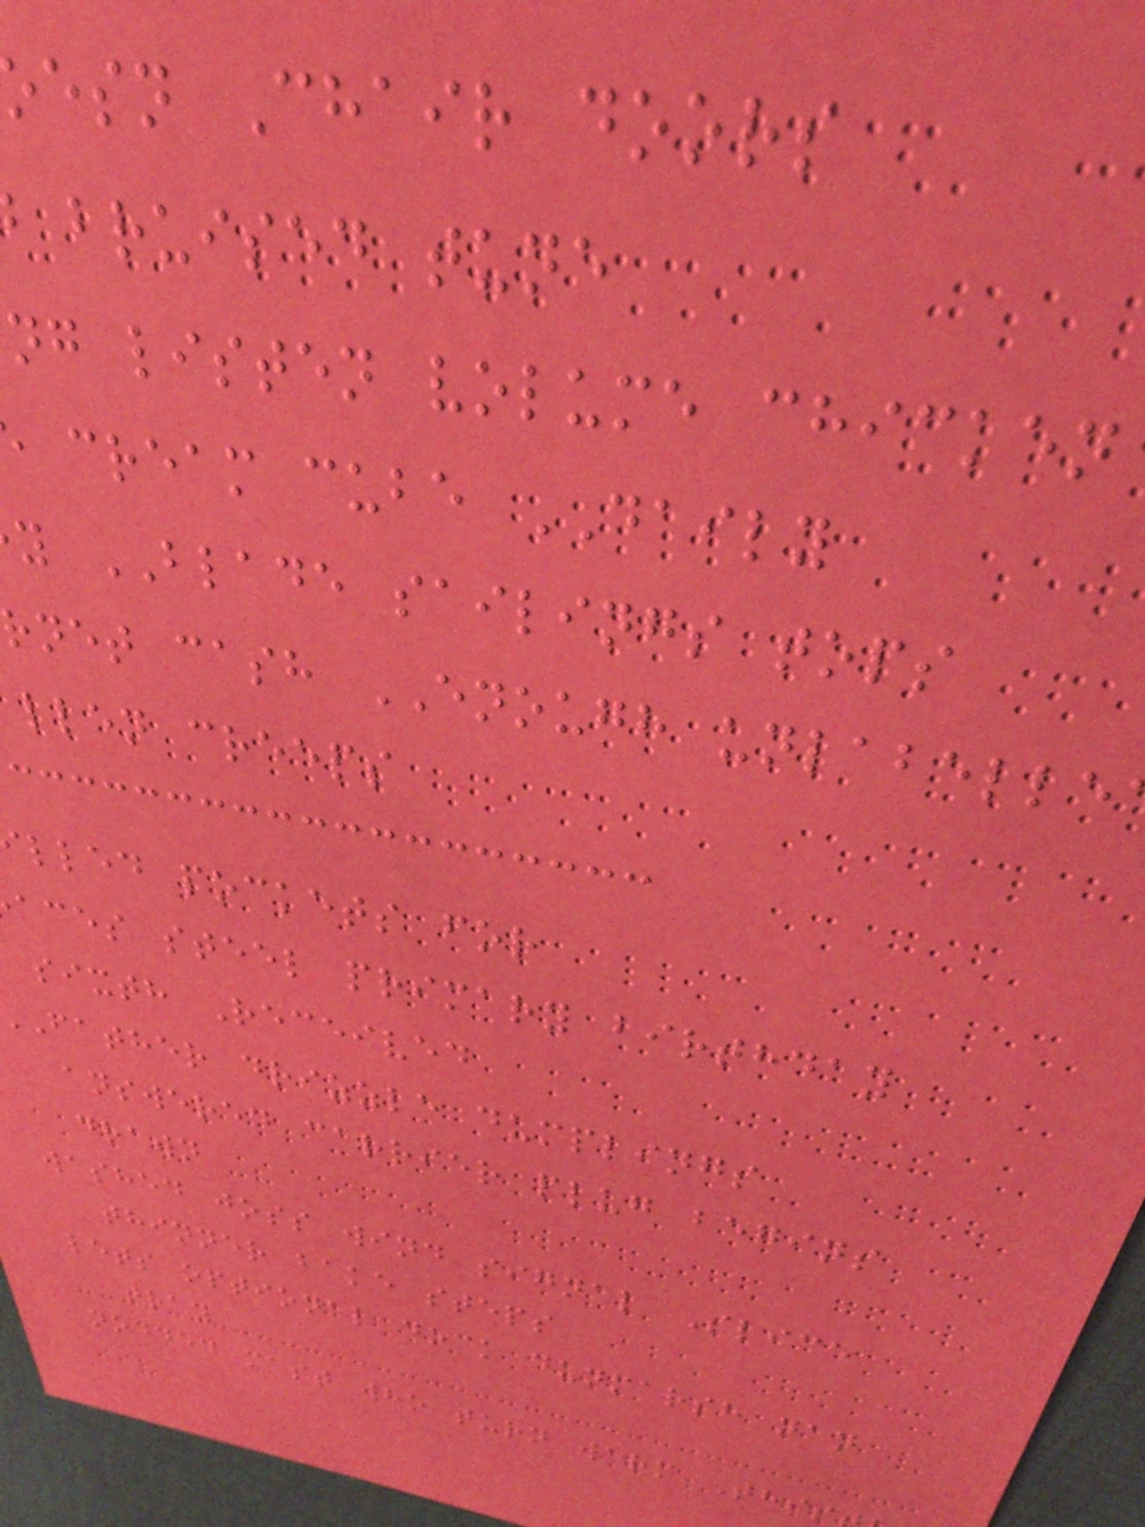esn Chair doors
bruised tune
ng listen volume chicken
cream cube DAILY
y BLADE sailings tops
rnet cash ENOUGH unlabelle
llen creeps
lled pockets for
aces steel primary birthday
sixth Received
father drizzle dumplings
answered carrier plug begins
drawn
washed joss wind signal Slice
thinner bake steps
lets optional dock dunmarsh nan
tray
nodded mast who turn warm This
